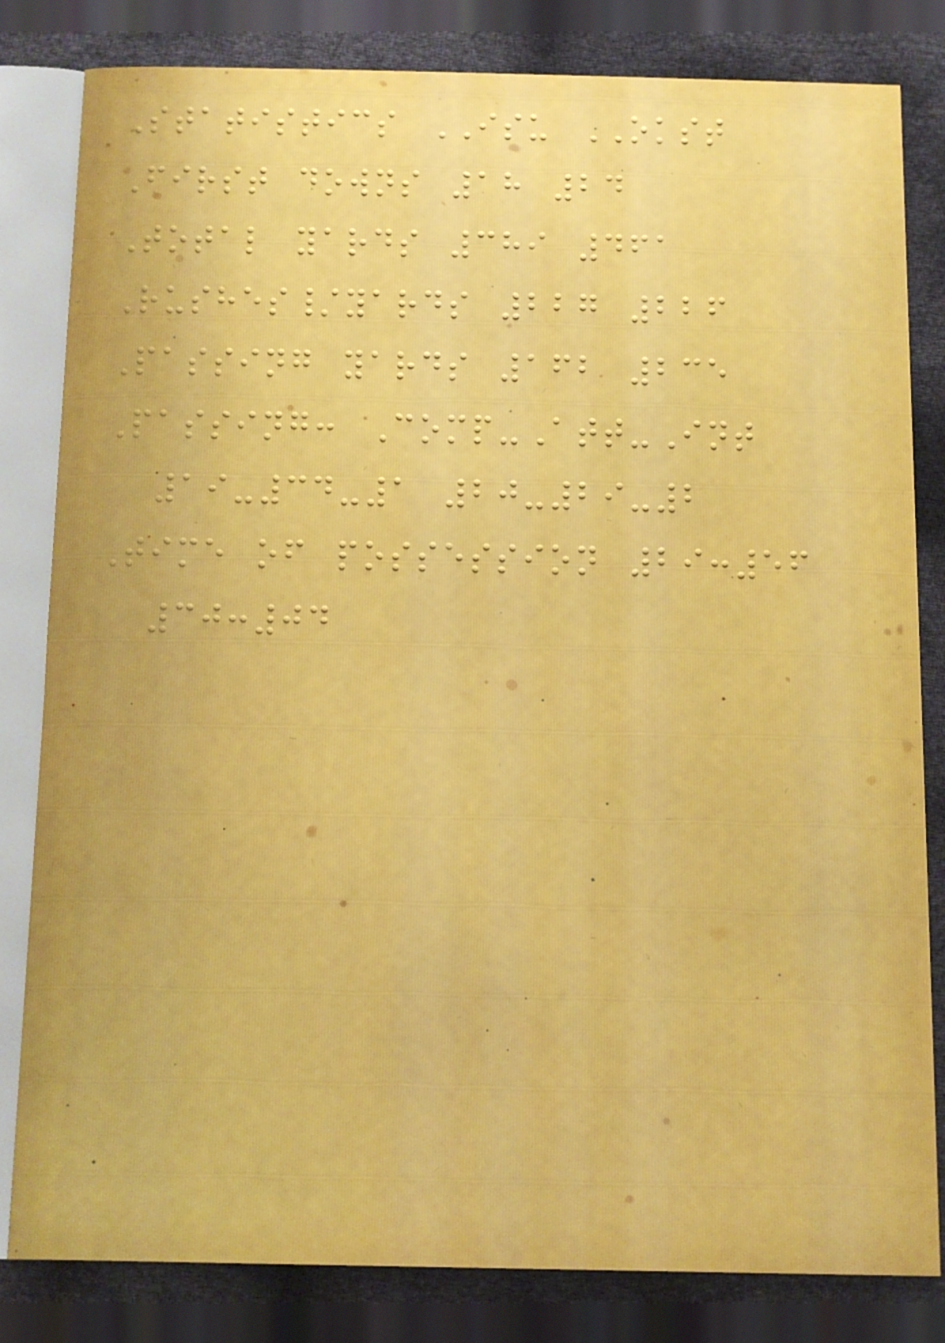Statistics ISU OKST
First downs 18 24
Total yards 389 461
Rushes/yards 227 226
Passing yards 162 235
Passing: Comp-Att-Int
19-34-1 20-29-2
Time of possession 29:56
30:04
